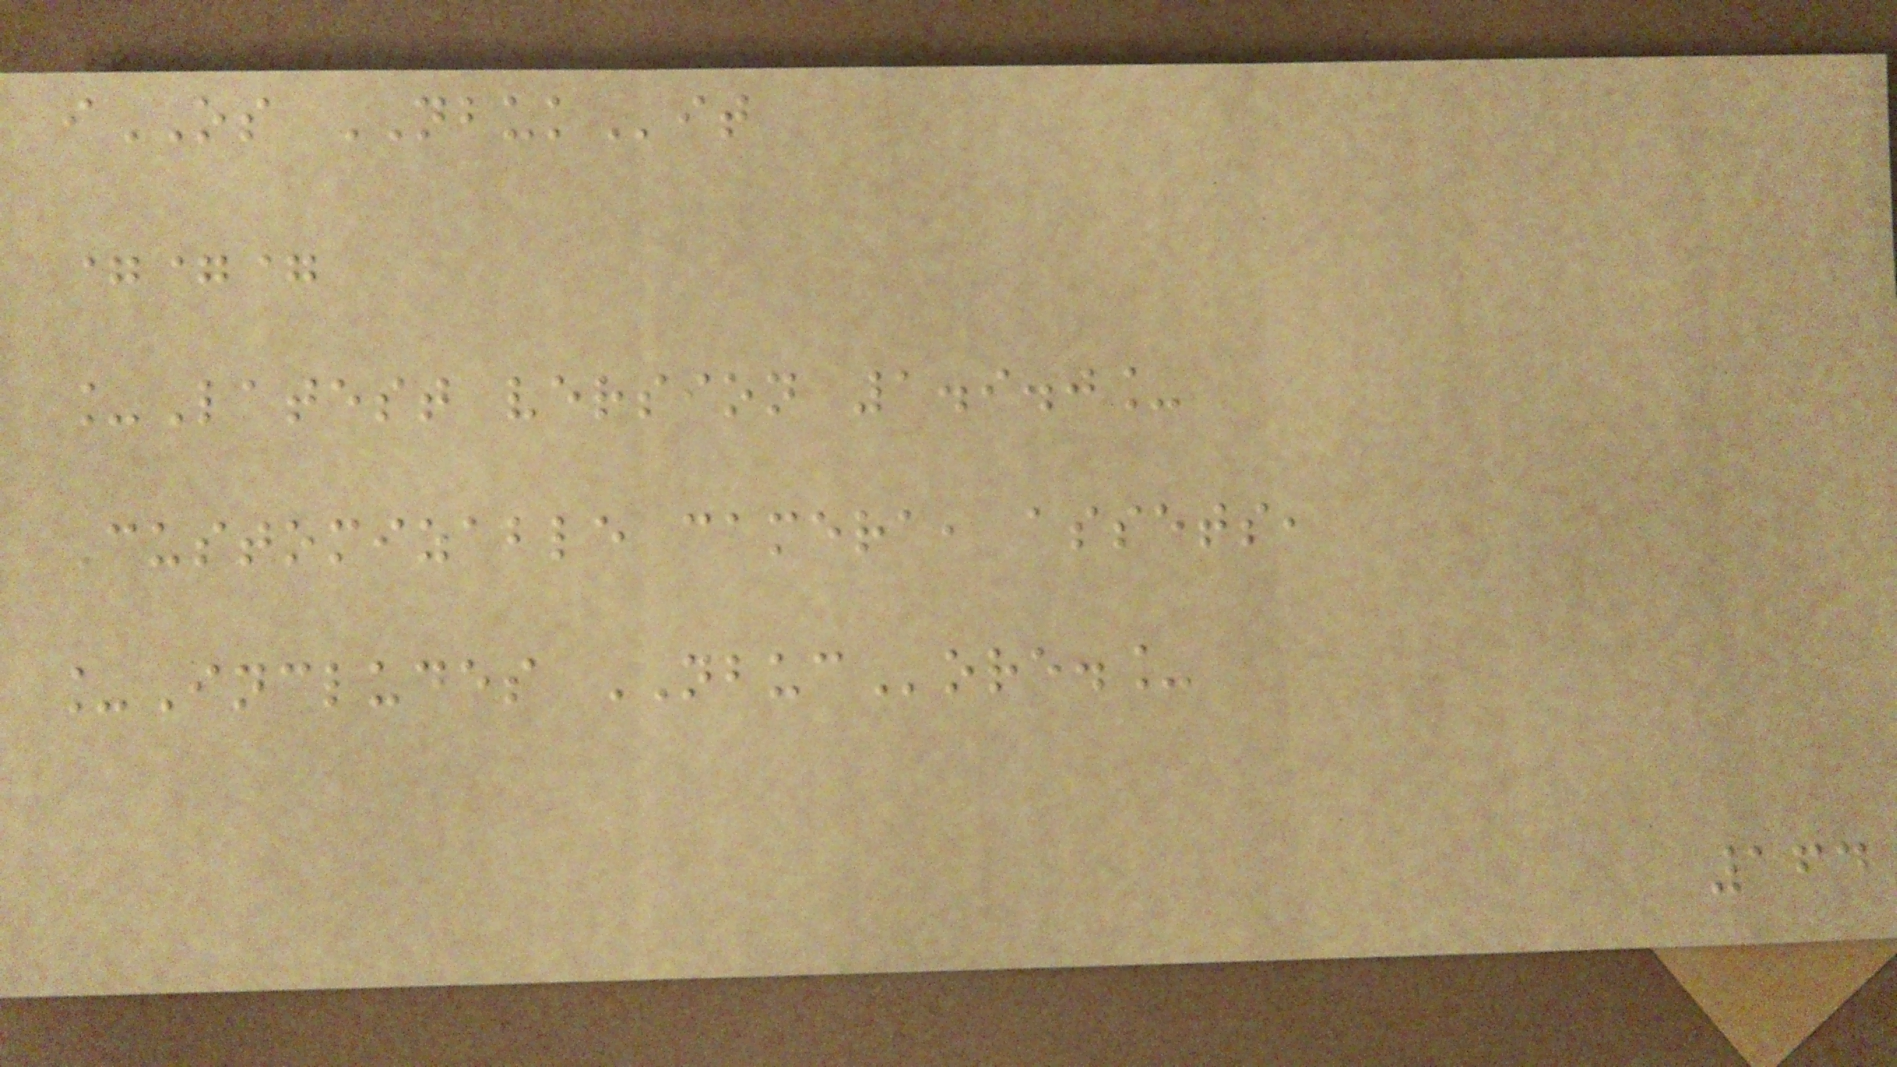iOS NBUKit
===
_Latest version 1.9.0_
Customizable camera, assets,
_Includes NBUCore._
164
